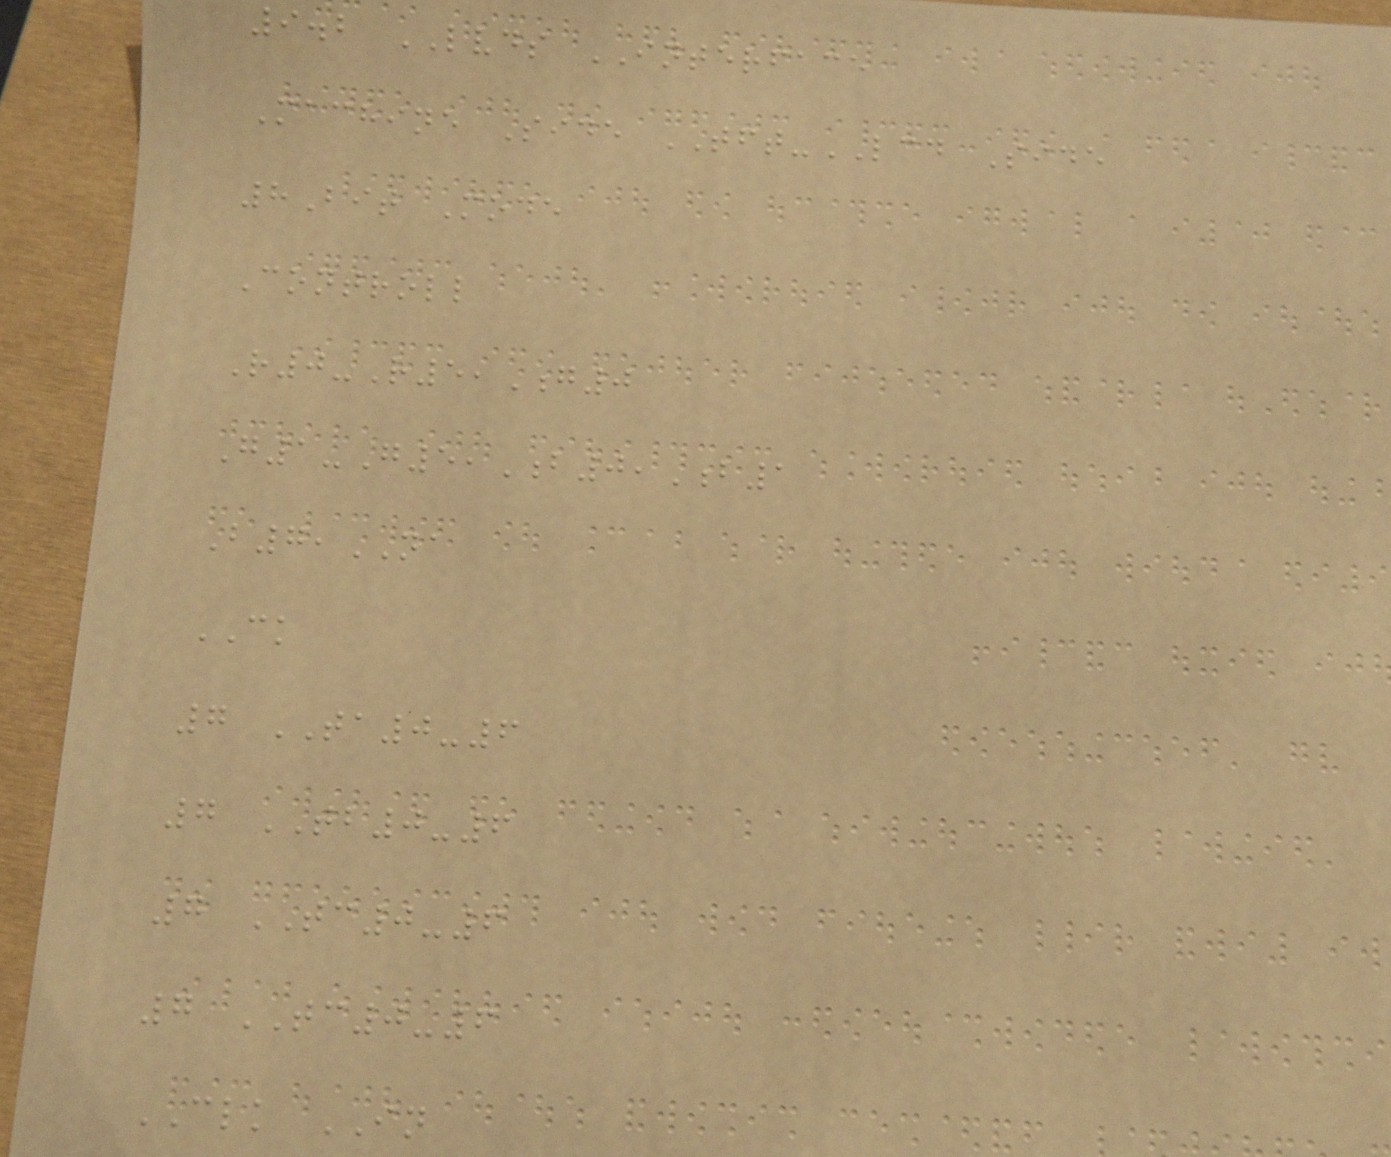9.2 LVDS INTERFACE
Machine Side TFT-LCD Side
8Bit Mode
Controll
R0-R5,G0
G1-G5,B0,B1
B7,NA
CK
7 TA0-6
7 TB0-6
7 TC0-6
7 TC0-6
CLK IN
